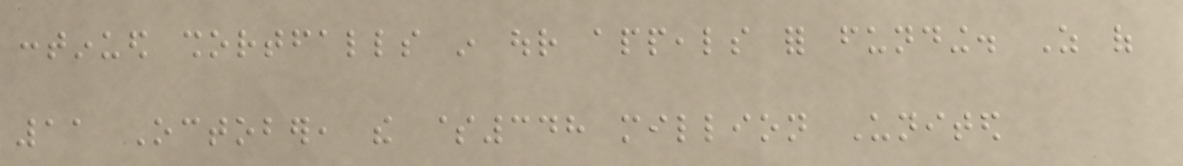continued shortfalls in our appeals for funding. As of
11 October, the $348 million United
